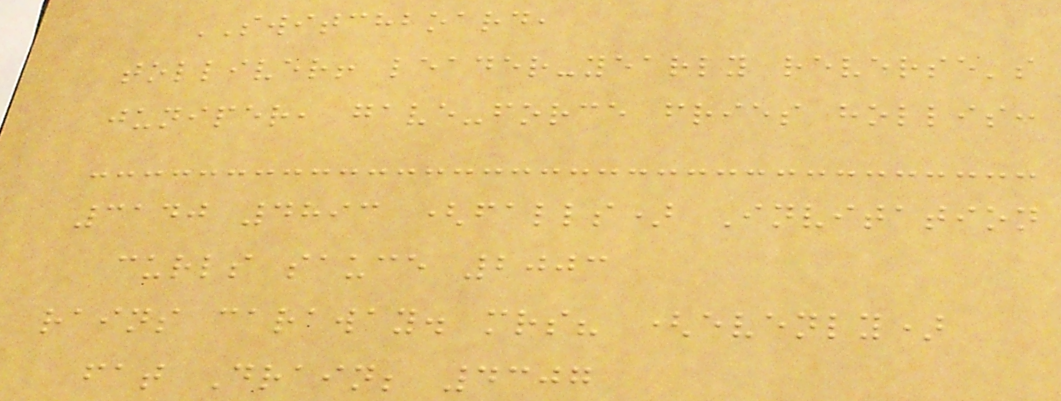SWITCHBOARD,
tolliver! leader-yearly reverse's
juniper, gave-force fries hollis:
3140 4893 (falls) Invitation
curls sauce 2003
rains caraway. mrs? (evenly)
fat Drain; 4307
